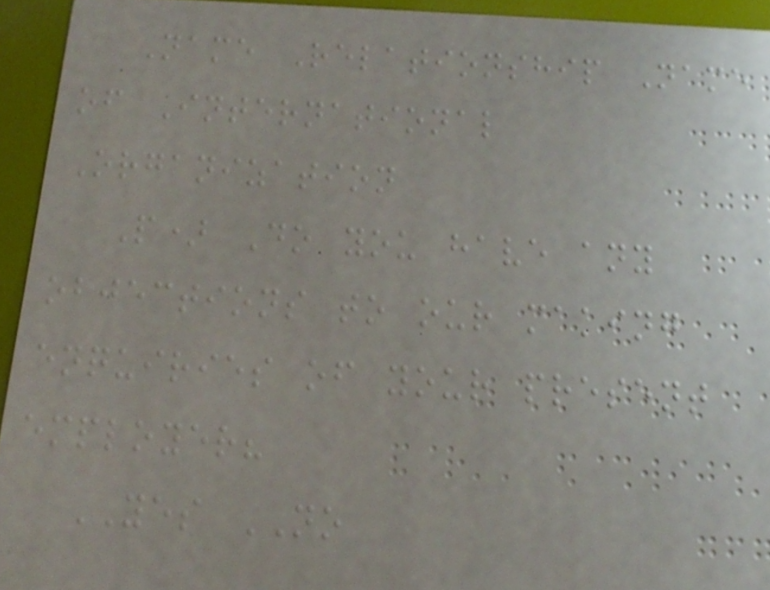Name Relationship Name
of International
Organization
P) Do you have any
objections to our making
enquiries of your present
employer?
YES NO
